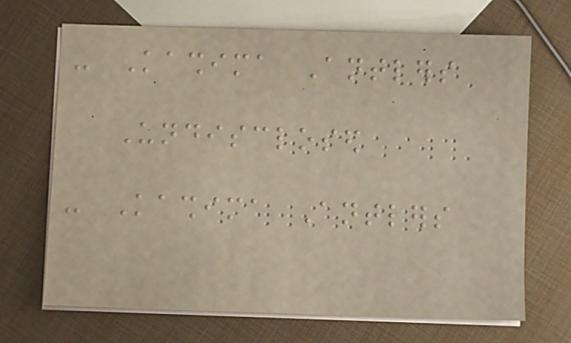- Kashima Antlers
Undisclosed
- Kashima Antlers
